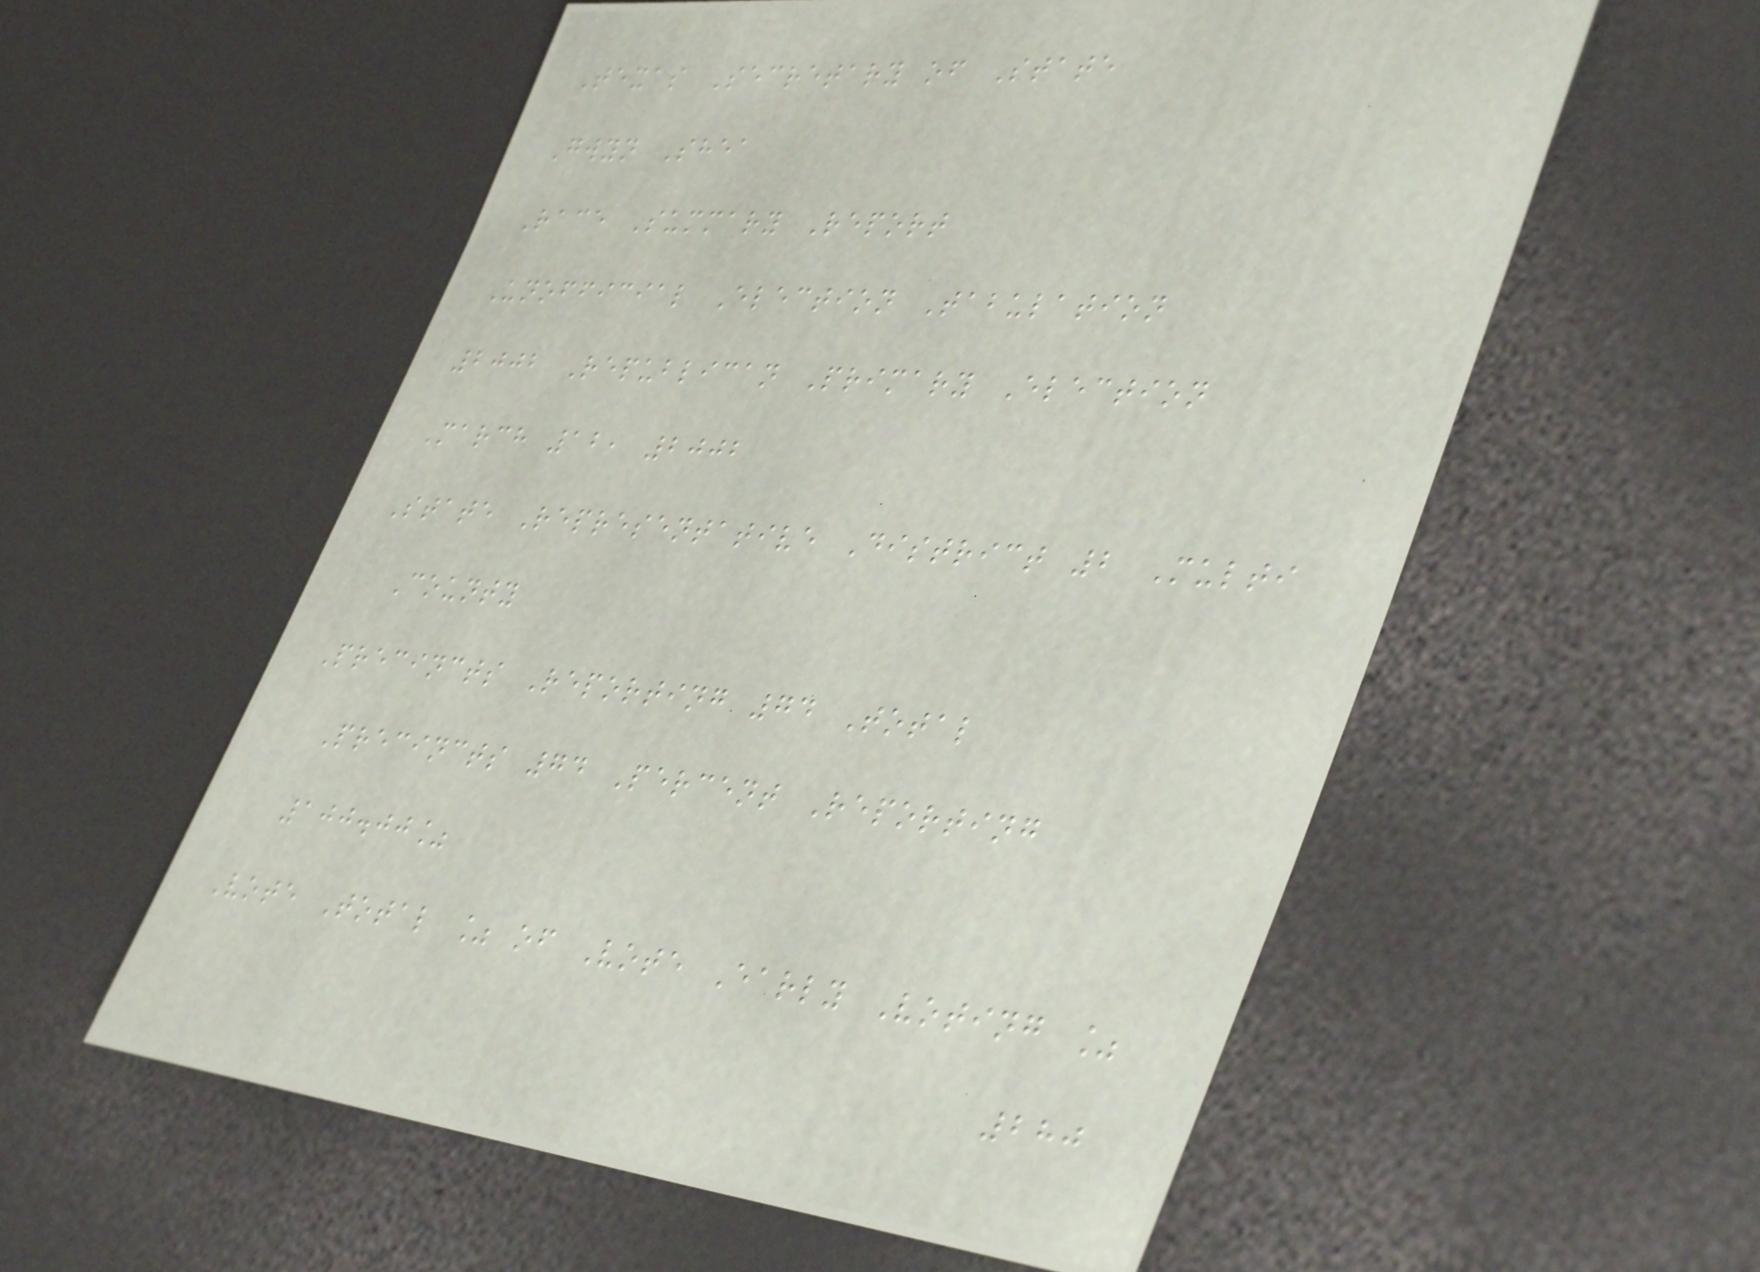Texas Secretary of State
Gwyn Shea
Race Summary Report
Unofficial Election Tabulation
2002 Republican Primary Election
March 12, 2002
State Representative District 2 Multi
County
Precincts Reporting 74 Total
Precincts 74 Percent Reporting
100.00%
Vote Total % of Vote Early Voting %
280
